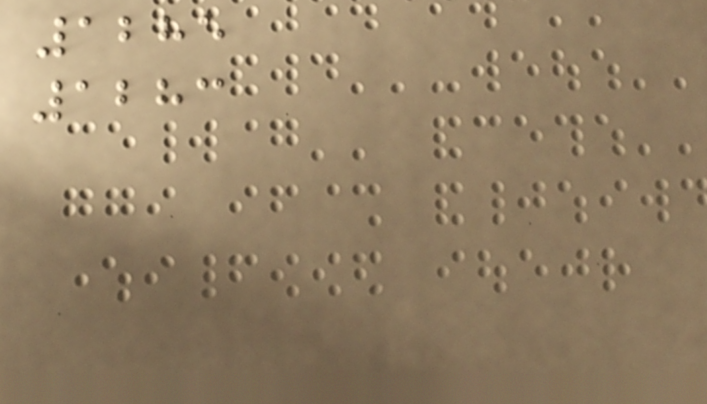1285
1283
